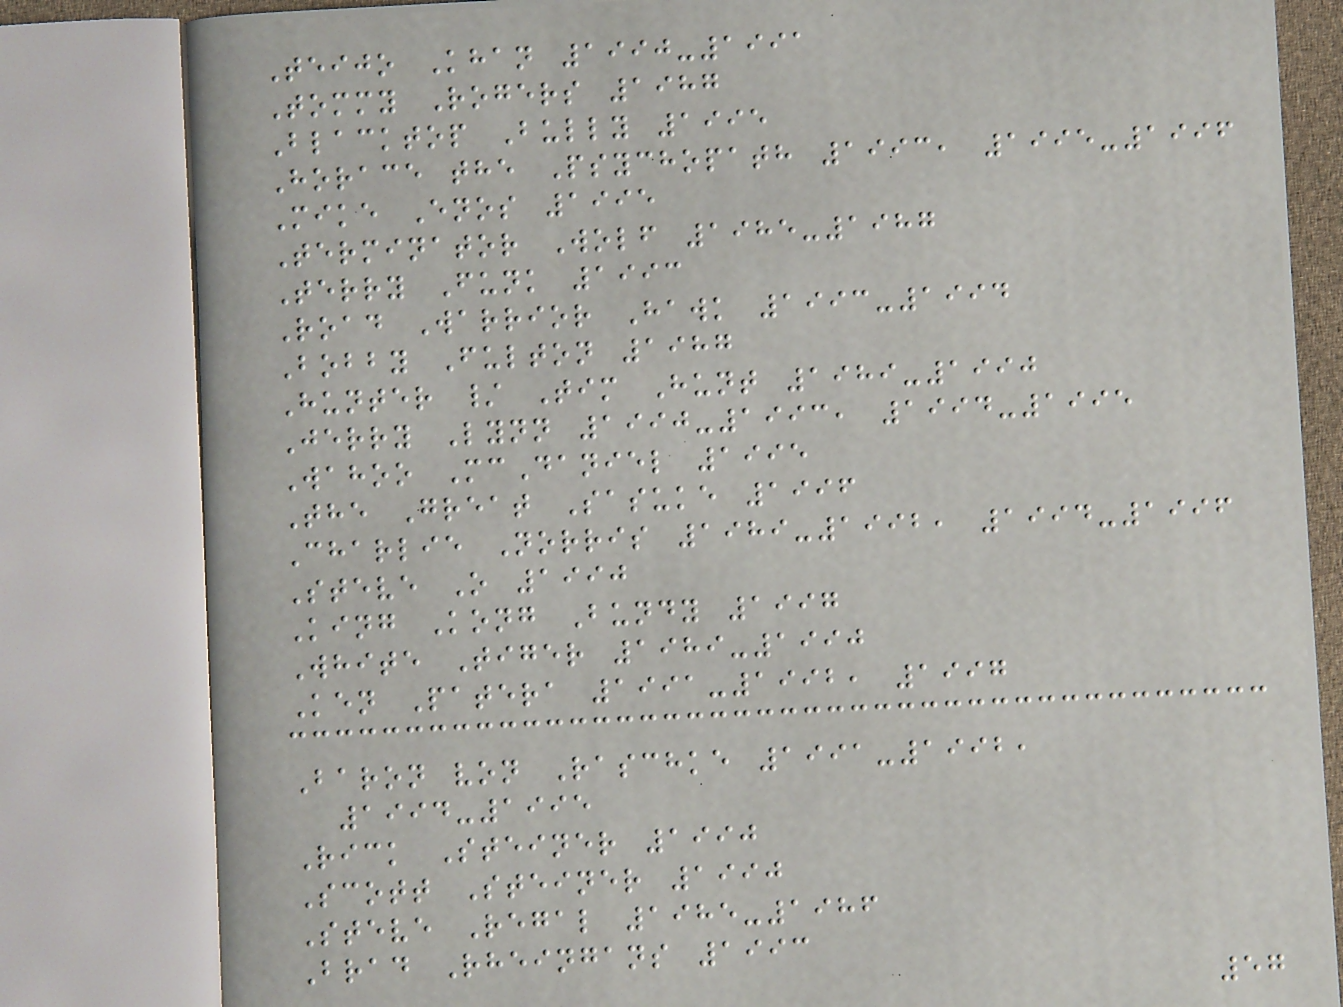Teijo Khan 1990-1991
Tommy Rogers 1987
Blacktop Bully 1995
Horace the Psychopath 1993, 1995-1996
Mike Enos 1995
Terminator Wolf 1985-1987
Terry Funk 1993
Road Warrior Hawk 1993-1994
Bobby Fulton 1987
Hunter / Tim Hunt 1989-1990
Jerry Lynn 1990-1993, 1994-1995
Wahoo McDaniel 1995
The Great Sasuke 1996
Charlie Norris 1989-1992, 1994-1996
Steve O 1990
King Kong Bundy 1997
White Tiger 1989-1990
Ken Patera 1991-1992, 1997
Baron von Raschke 1991-1992,
1994-1995
Rick Steiner 1990
Scott Steiner 1990
Steve Regal 1985-1986
Brad Rheingans 1993
57
